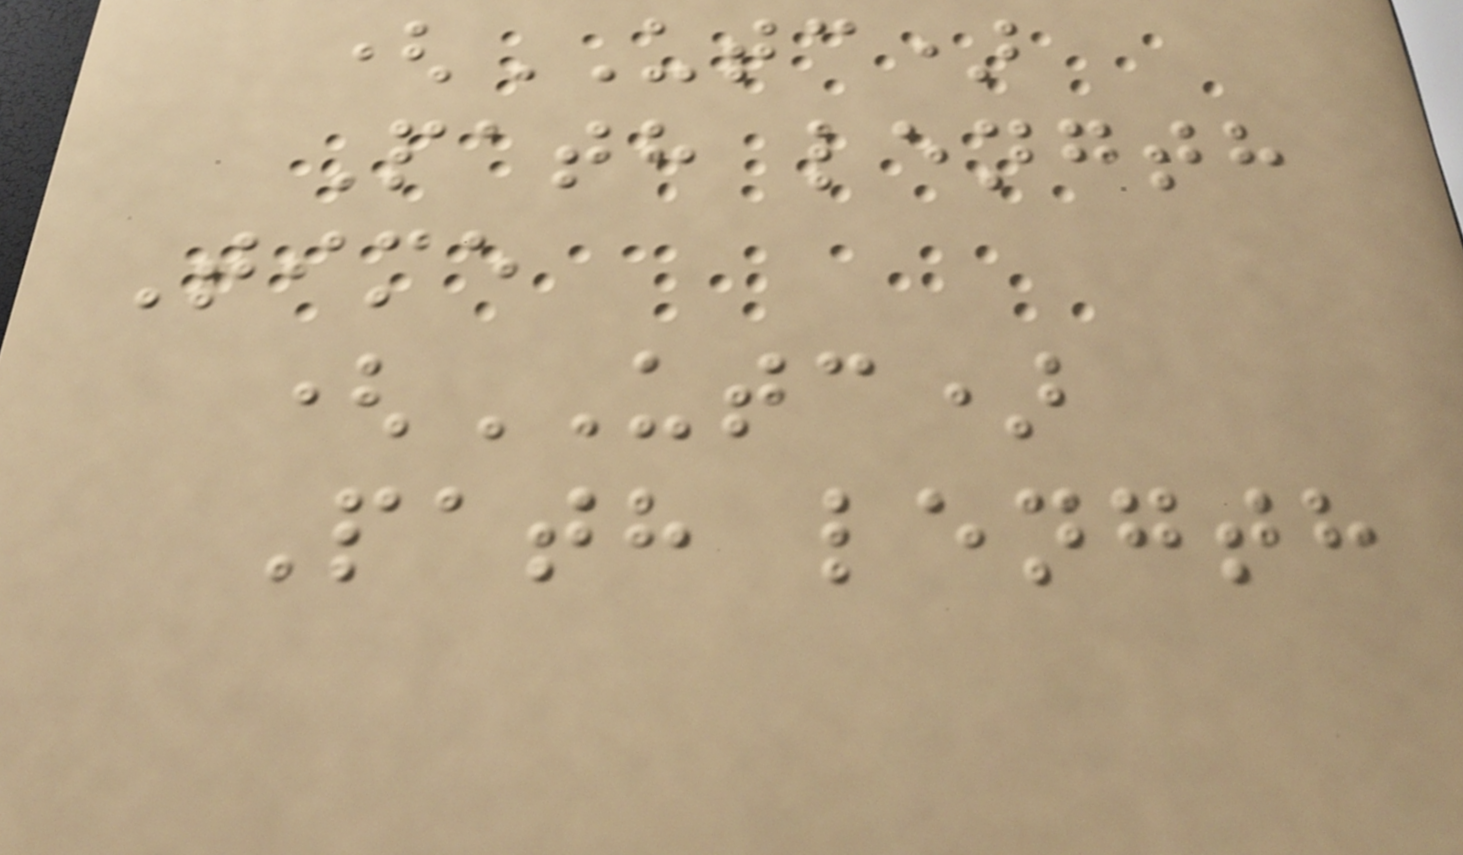(UTC)
Path length
Time
(UTC)
Path length
